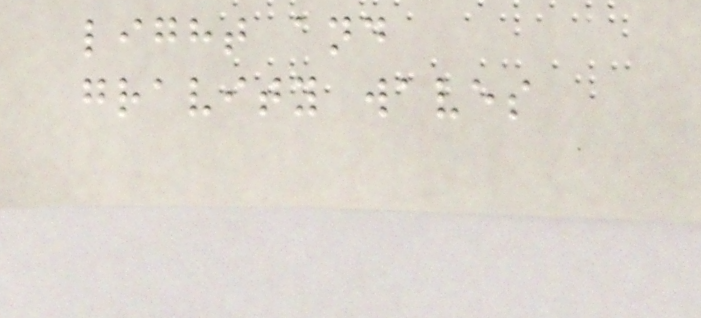light and
gravity waves
